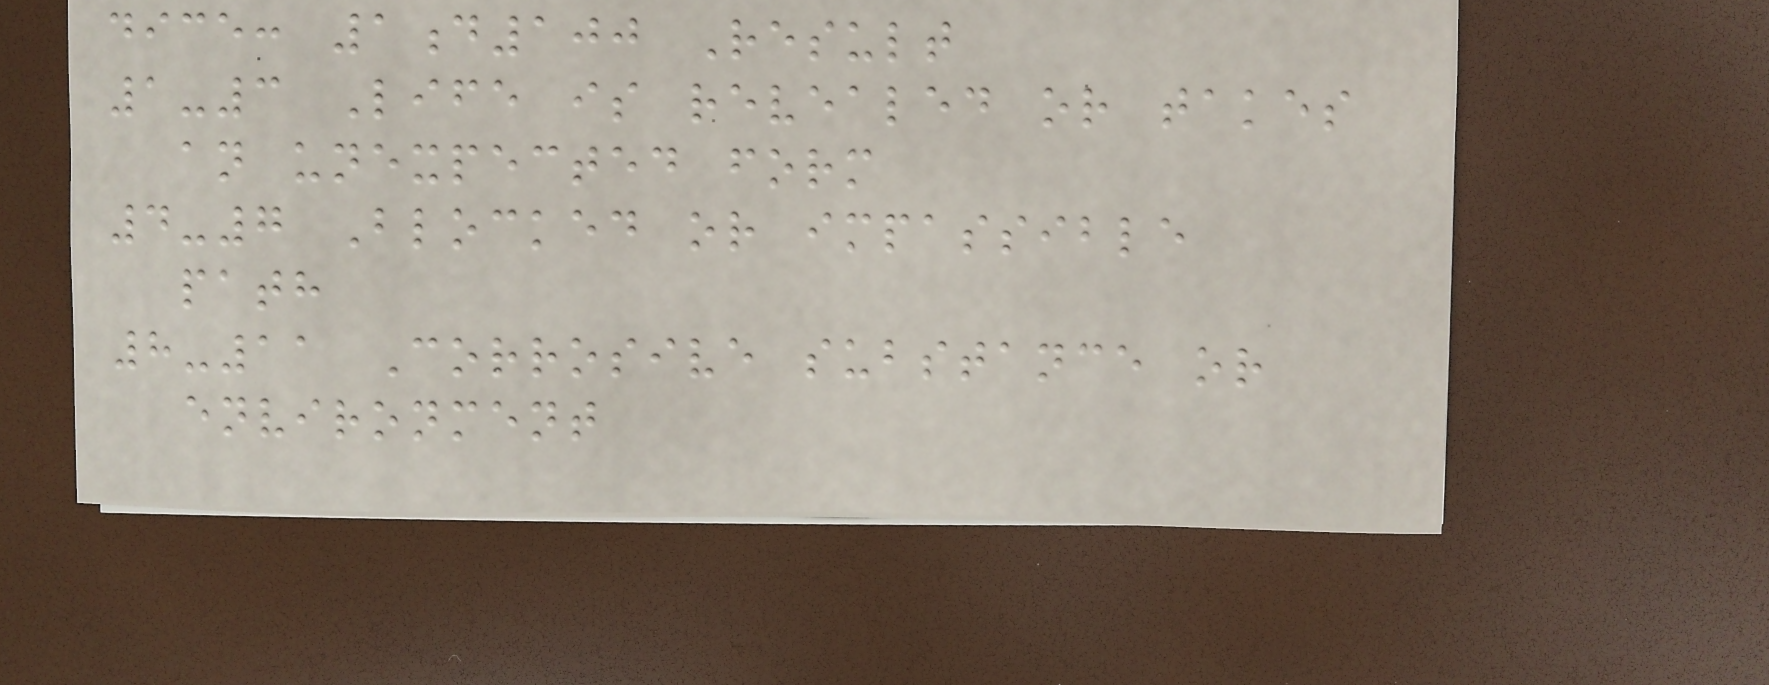dice: 1d100 Result
1-3 Life is revealed or takes
an unexpected form
4-7 Blocked or impassible
path
8-11 Corrosive substance or
environment
